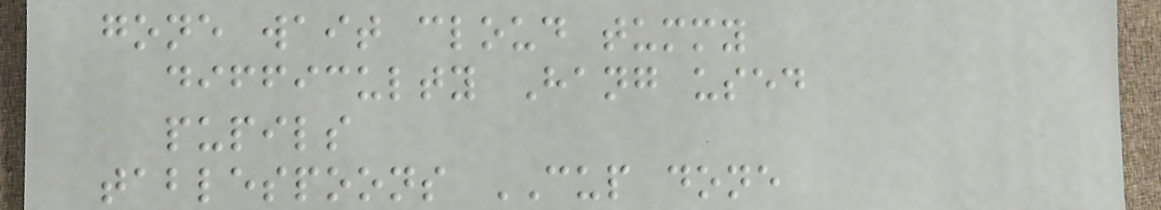gone wait cloud tummy
difficulty Hang used
pupils
tablespoons CUP done
